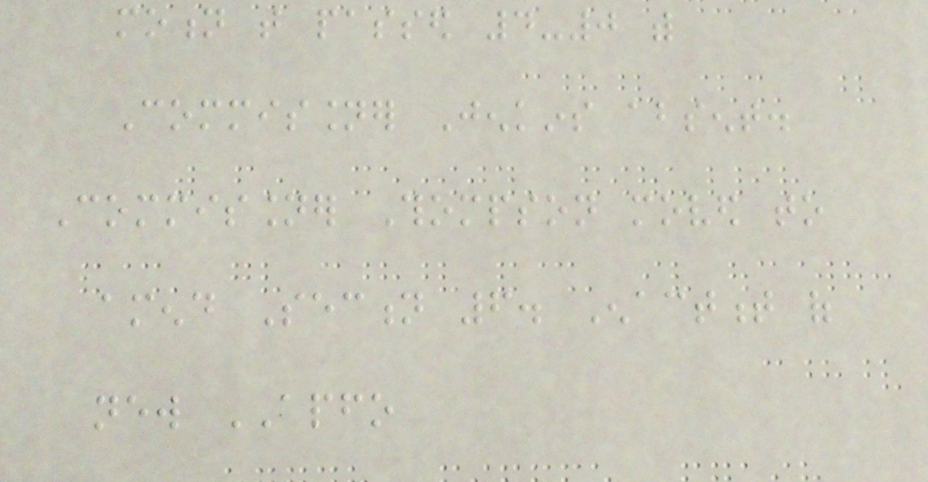motion that passed 4-0 with
Commissioner Jenkins absent.
Commissioner Thompson moved to
amend Section 6. Enactment of
new APFO
